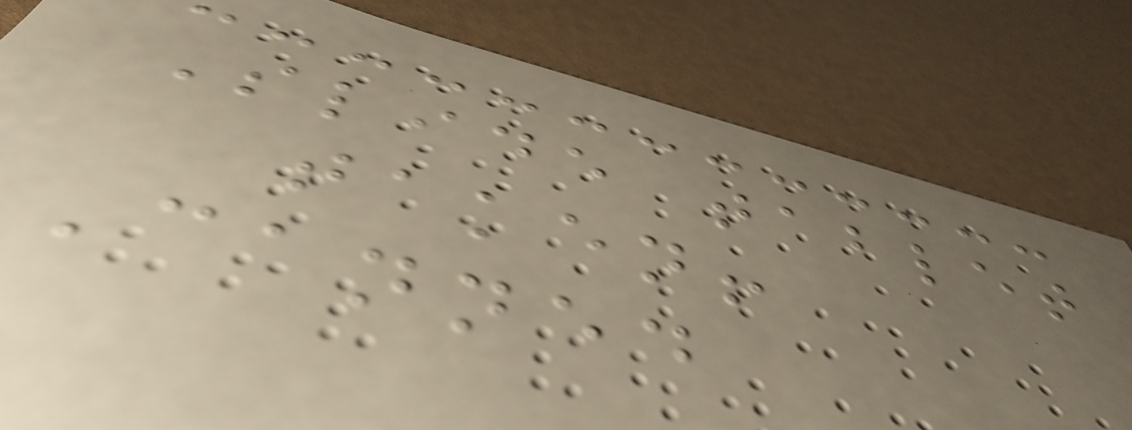Slide tablet
taken!
Canned
